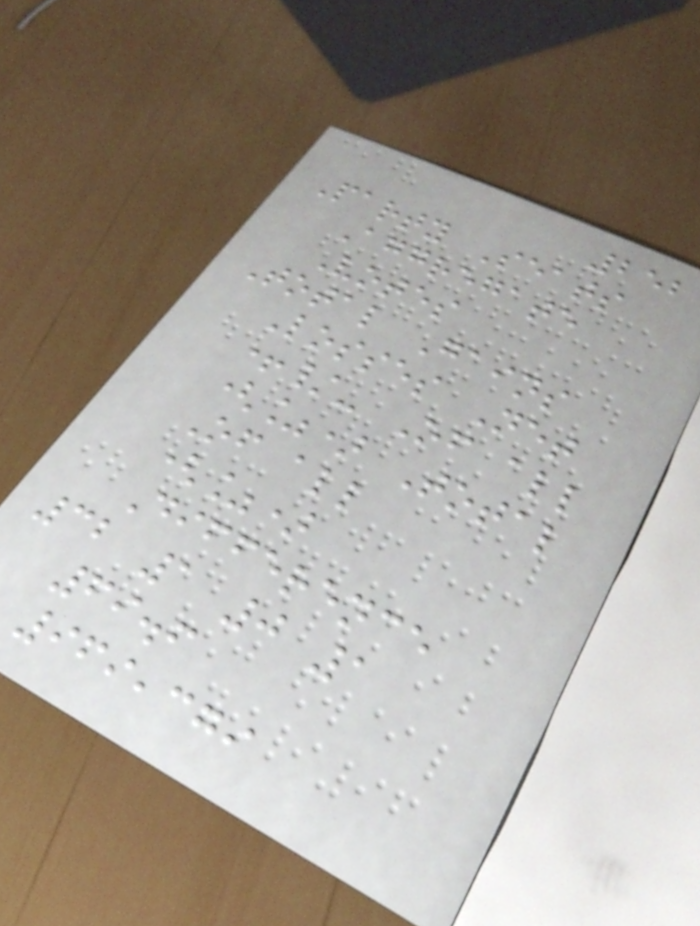252
Party Seats
Aggregate
Votes
Total Gains
Losses Net
+/- Of all
(%) Total
Of all
(%)
Difference
32 1 0 1
69.6
969,379
